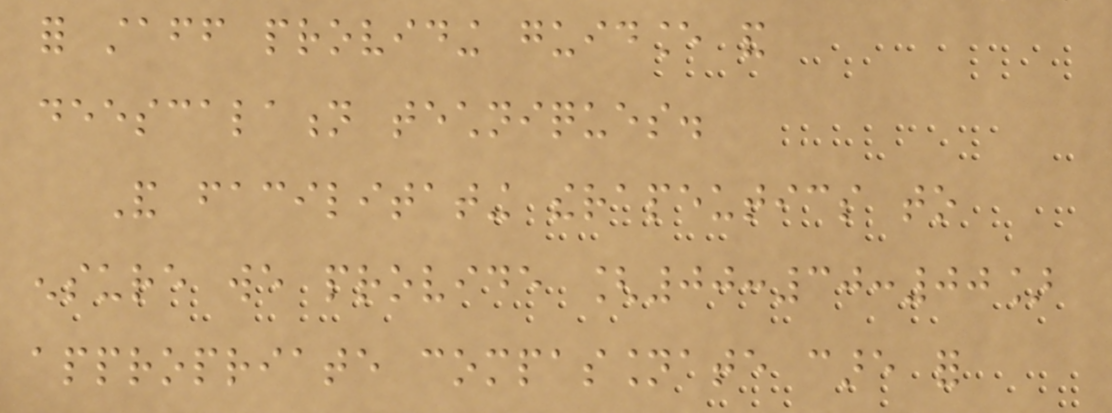for staff providing guidance and
deescalation techniques.
And facilitating therapeutics to
ensure we provide [00:30:00]
appropriate compassionate care for
